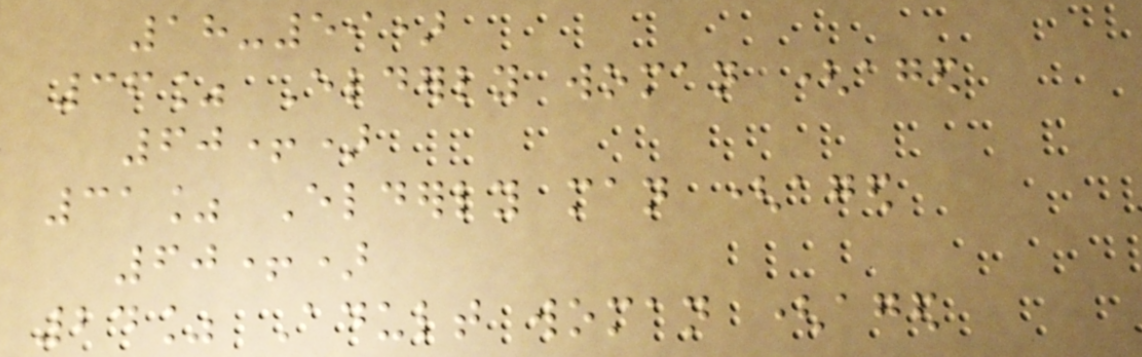18-59)
36% Elderly woman (aged
60+)
31% Elderly man (aged
60+)
24% Adult woman (aged
